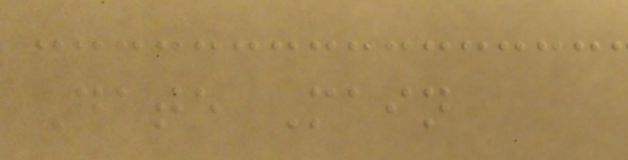Date Main
